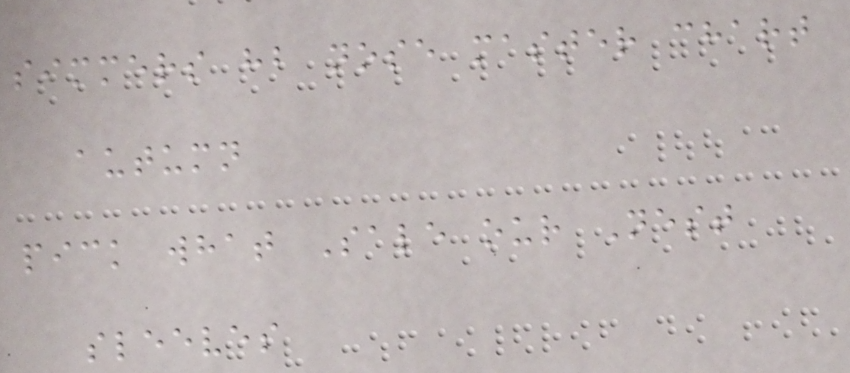simmers hb nose master chart
autumn
pick what Sale our Nest
sleeves
